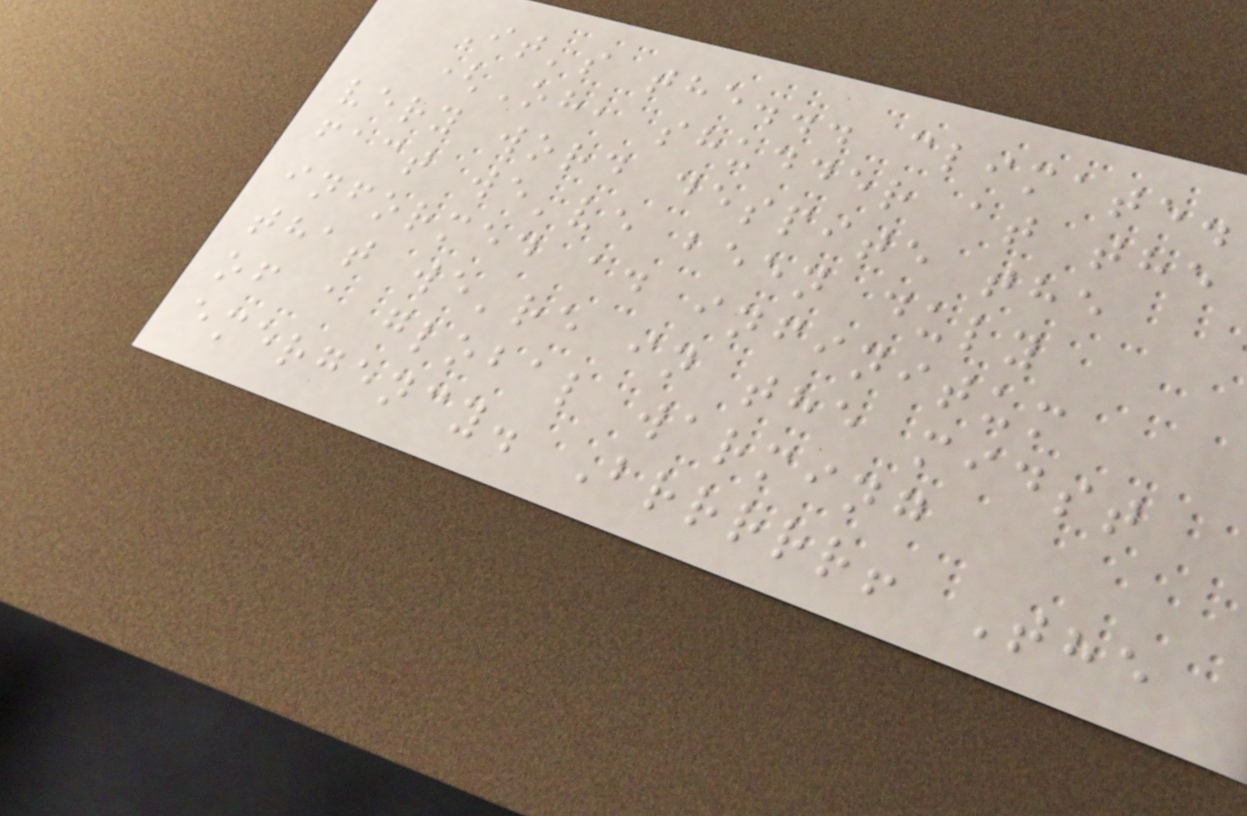It's the... climate.
(Oh, shudder at the
very word despite the
fact we've been duly
informed ad infinitum
that we're in the midst
of a global warming
emergency. Brrrrr! The
